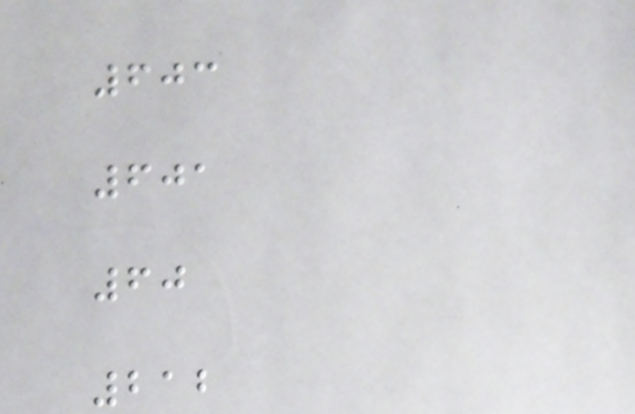603
601
60
212
